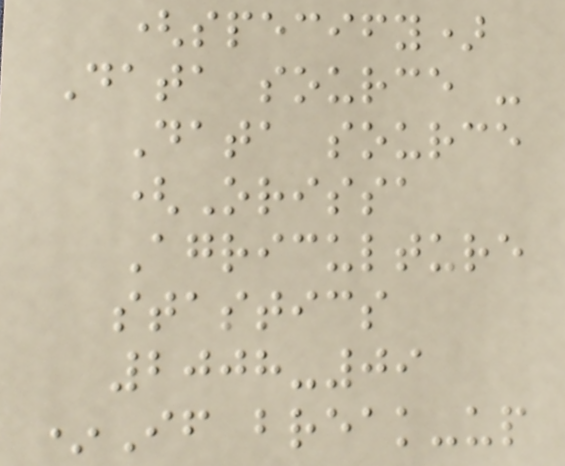(specify)
Data source -
Data source
(Orissa
Agriculture
stastics
2008-09
*If break-up
